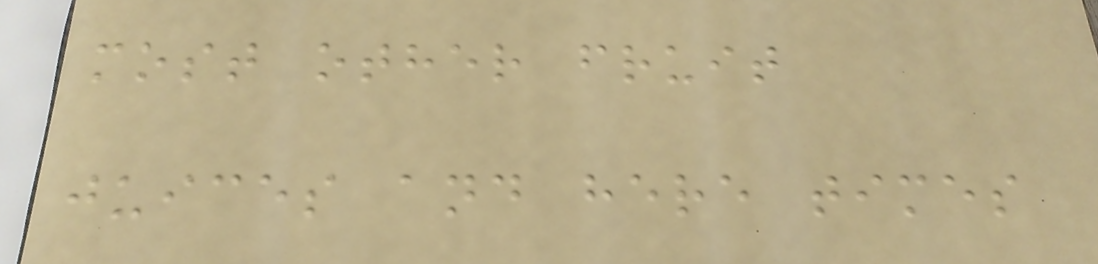most other fruit
juices and here times
